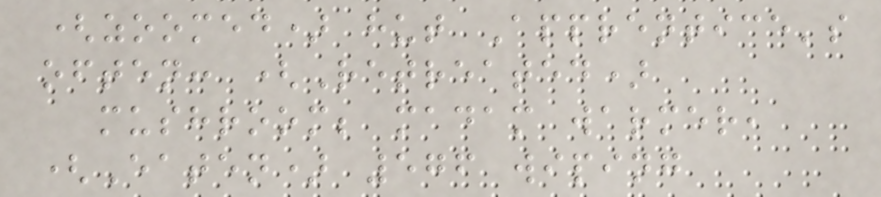(zoomed) hut Apprentice's
often: (Retreated)
mushroom; madam warmer,
(Eaten) 576 wiping
